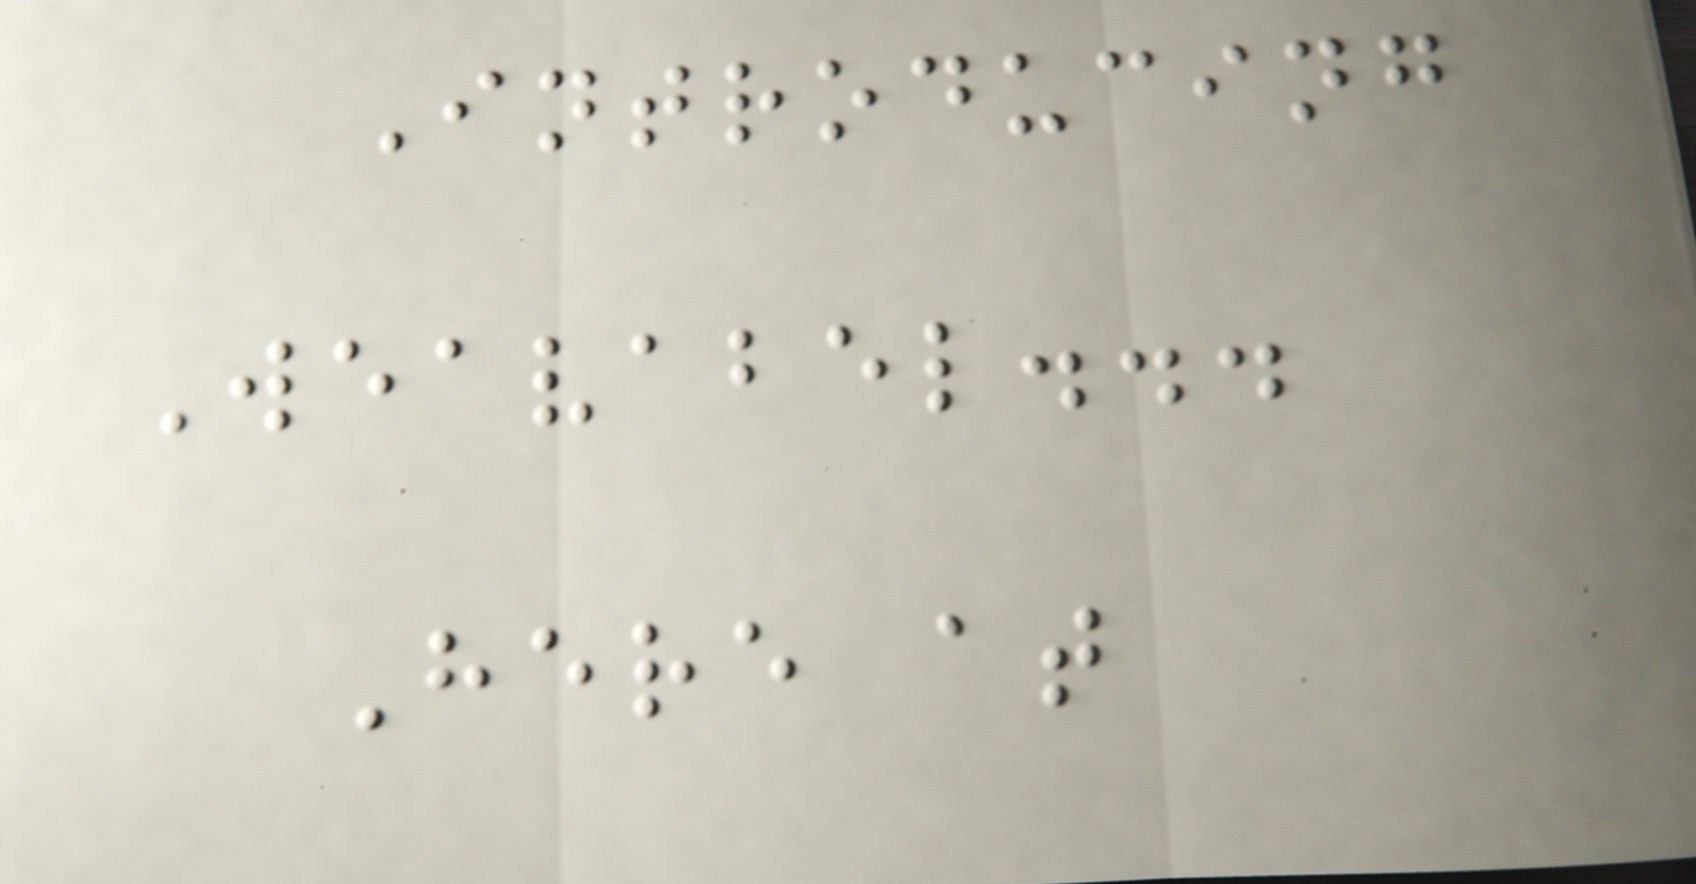Introducing
Weavabel...
Here at
